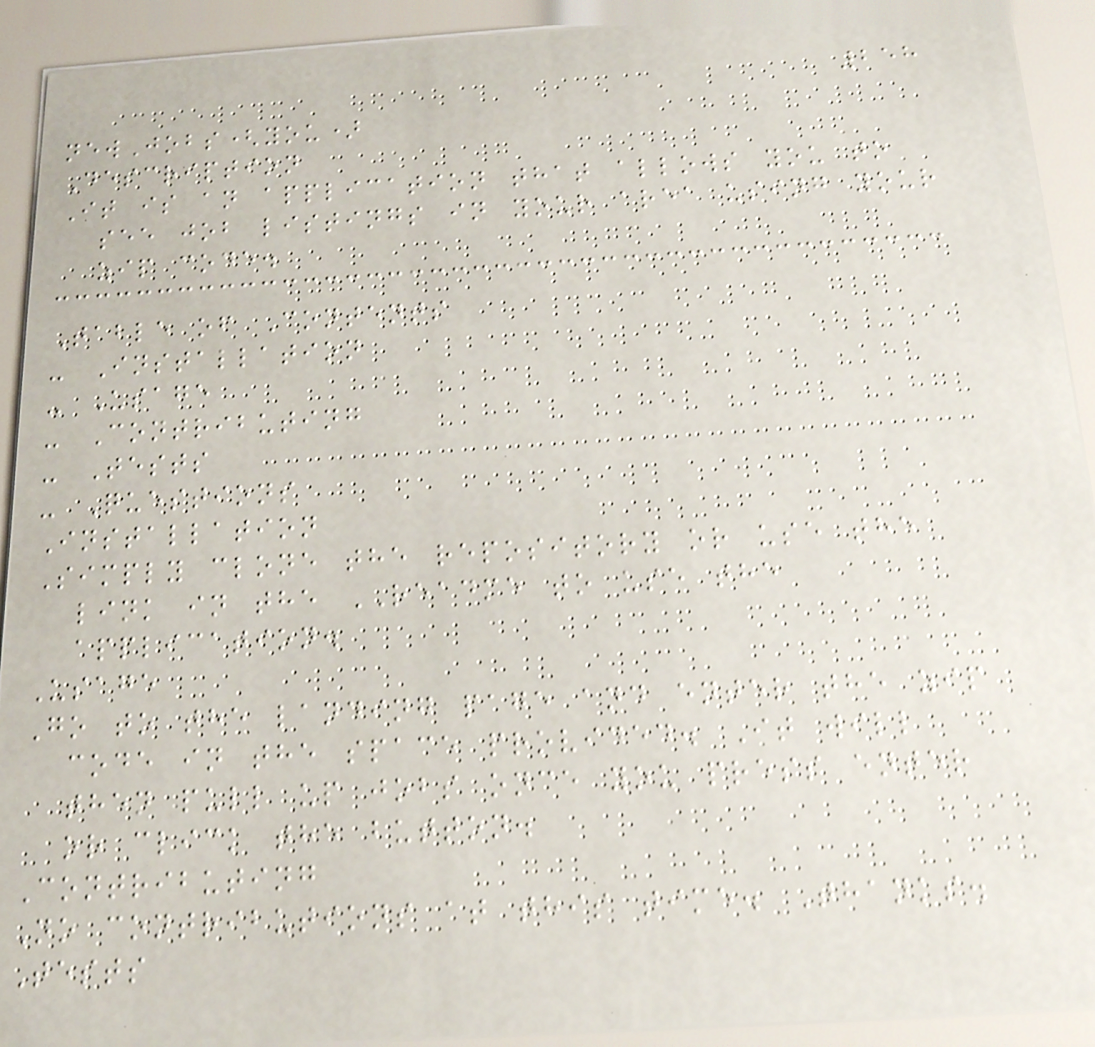258
newJobs(you)
Description
It is an application that allows you to
see job listings in your area using your
zip code.
Table of Contents
- Installation
- Usage
- Contributing
- Tests
- Questions
Installation
Simply clone the repository or use the
link in the README to use the
application.
Usage
Go to the landing page and enter the zip
code in the space provided. It will
then pull up jobs once you press enter
or click the button.
Contributing
No contributions at this time. Thanks.
Tests
